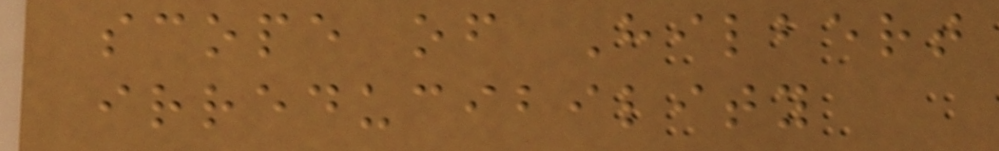scope of Hilbert
irreducibility
